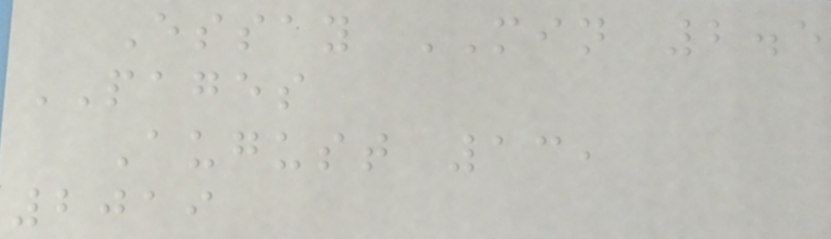Essay MIN 2.5
PAGES
August 13,
2019
